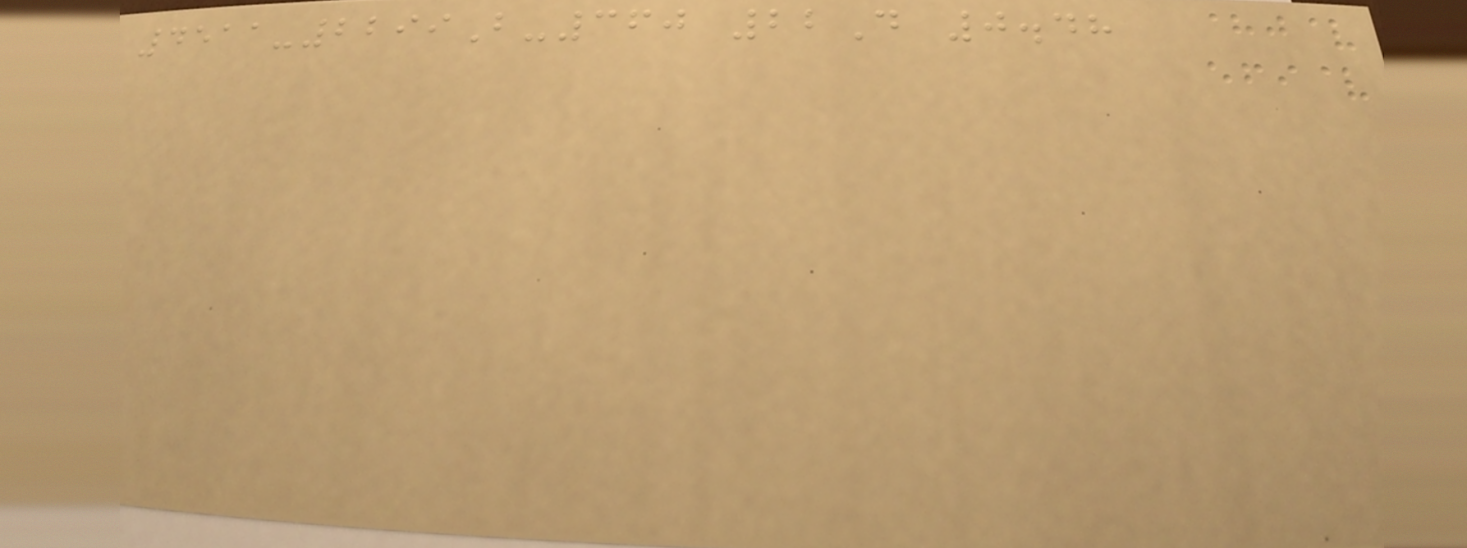4511-2299B-360 22D 0.48
